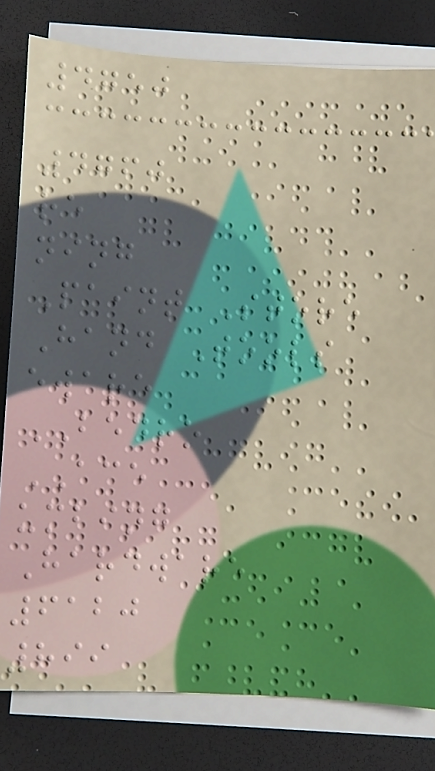4750
4760
re
ning
Paint Store
Hand Tools
eware
BEDRO
ACE
umbing
Hardware
6120
899
